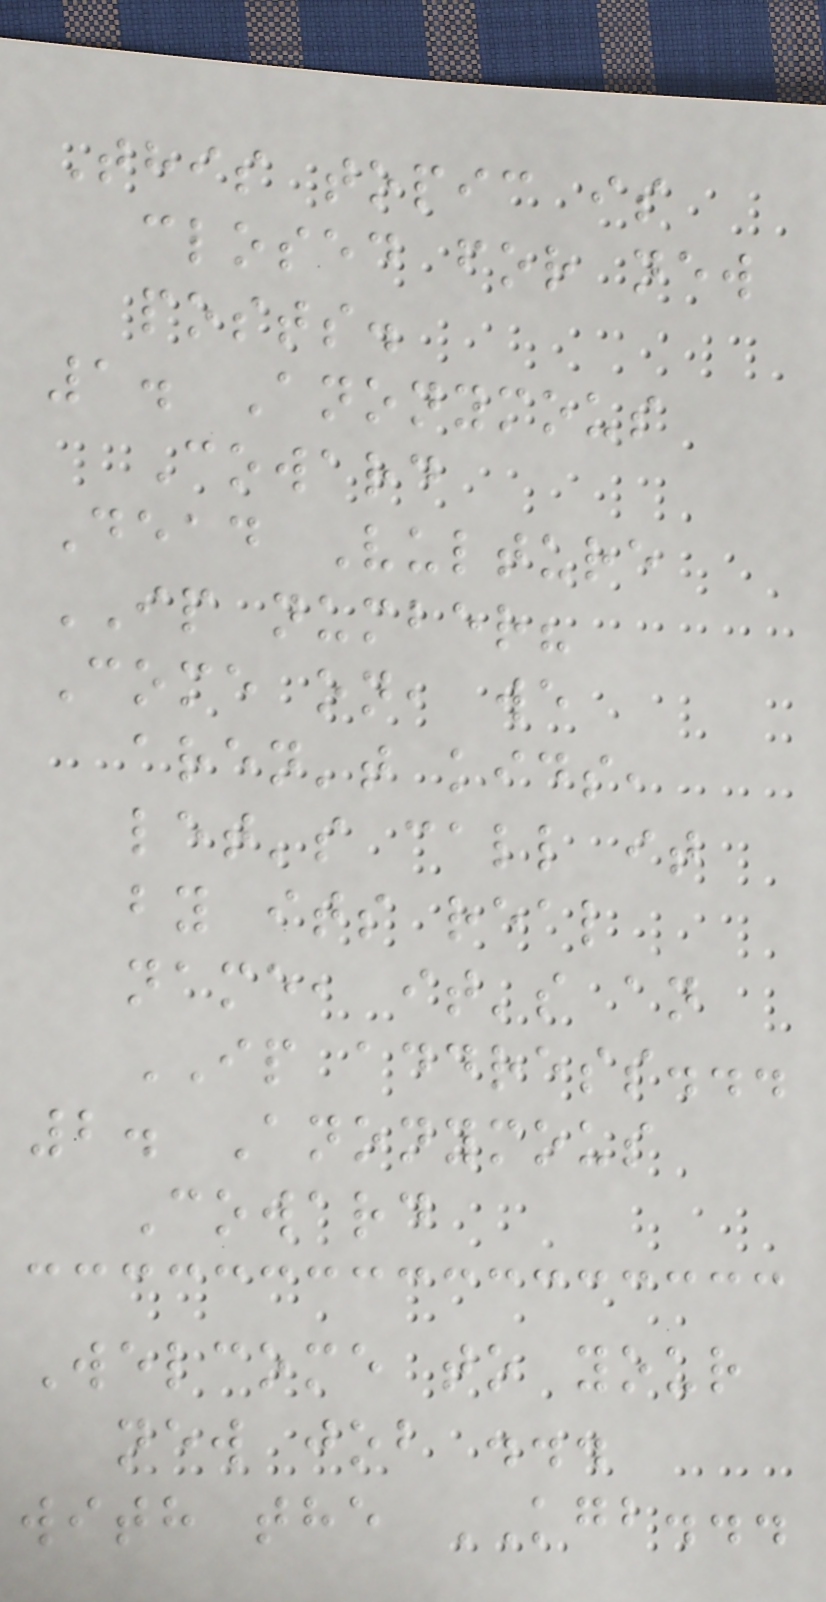This topic is
closed for new
posts.
1. Anonymous
Coward
Dead Vulture
IP number?
Come on, we
aren't kids,
let's call it
by its real
name, it's an
IP address...
2. Anonymous
Coward
Welcome to your
new job ...
with the KGB...
